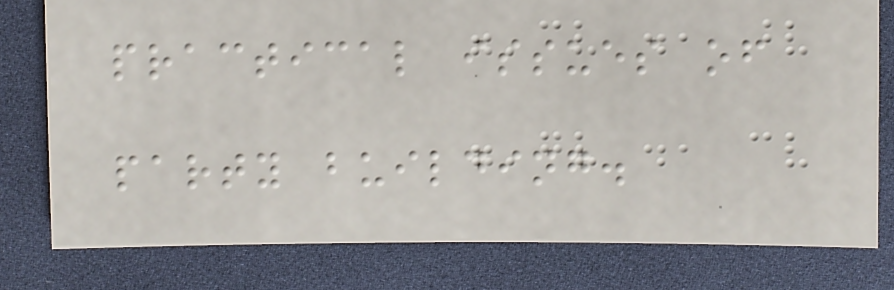practical issues of
party building.
